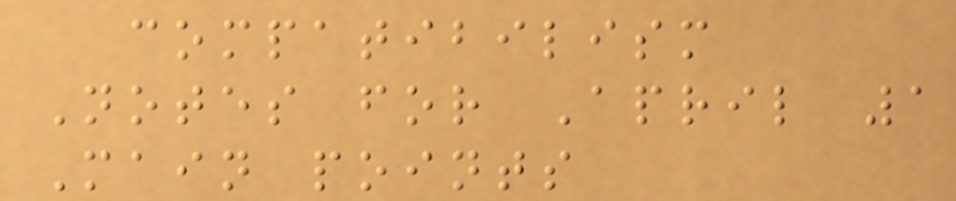compatibilism
Notes for April 1
Main points
